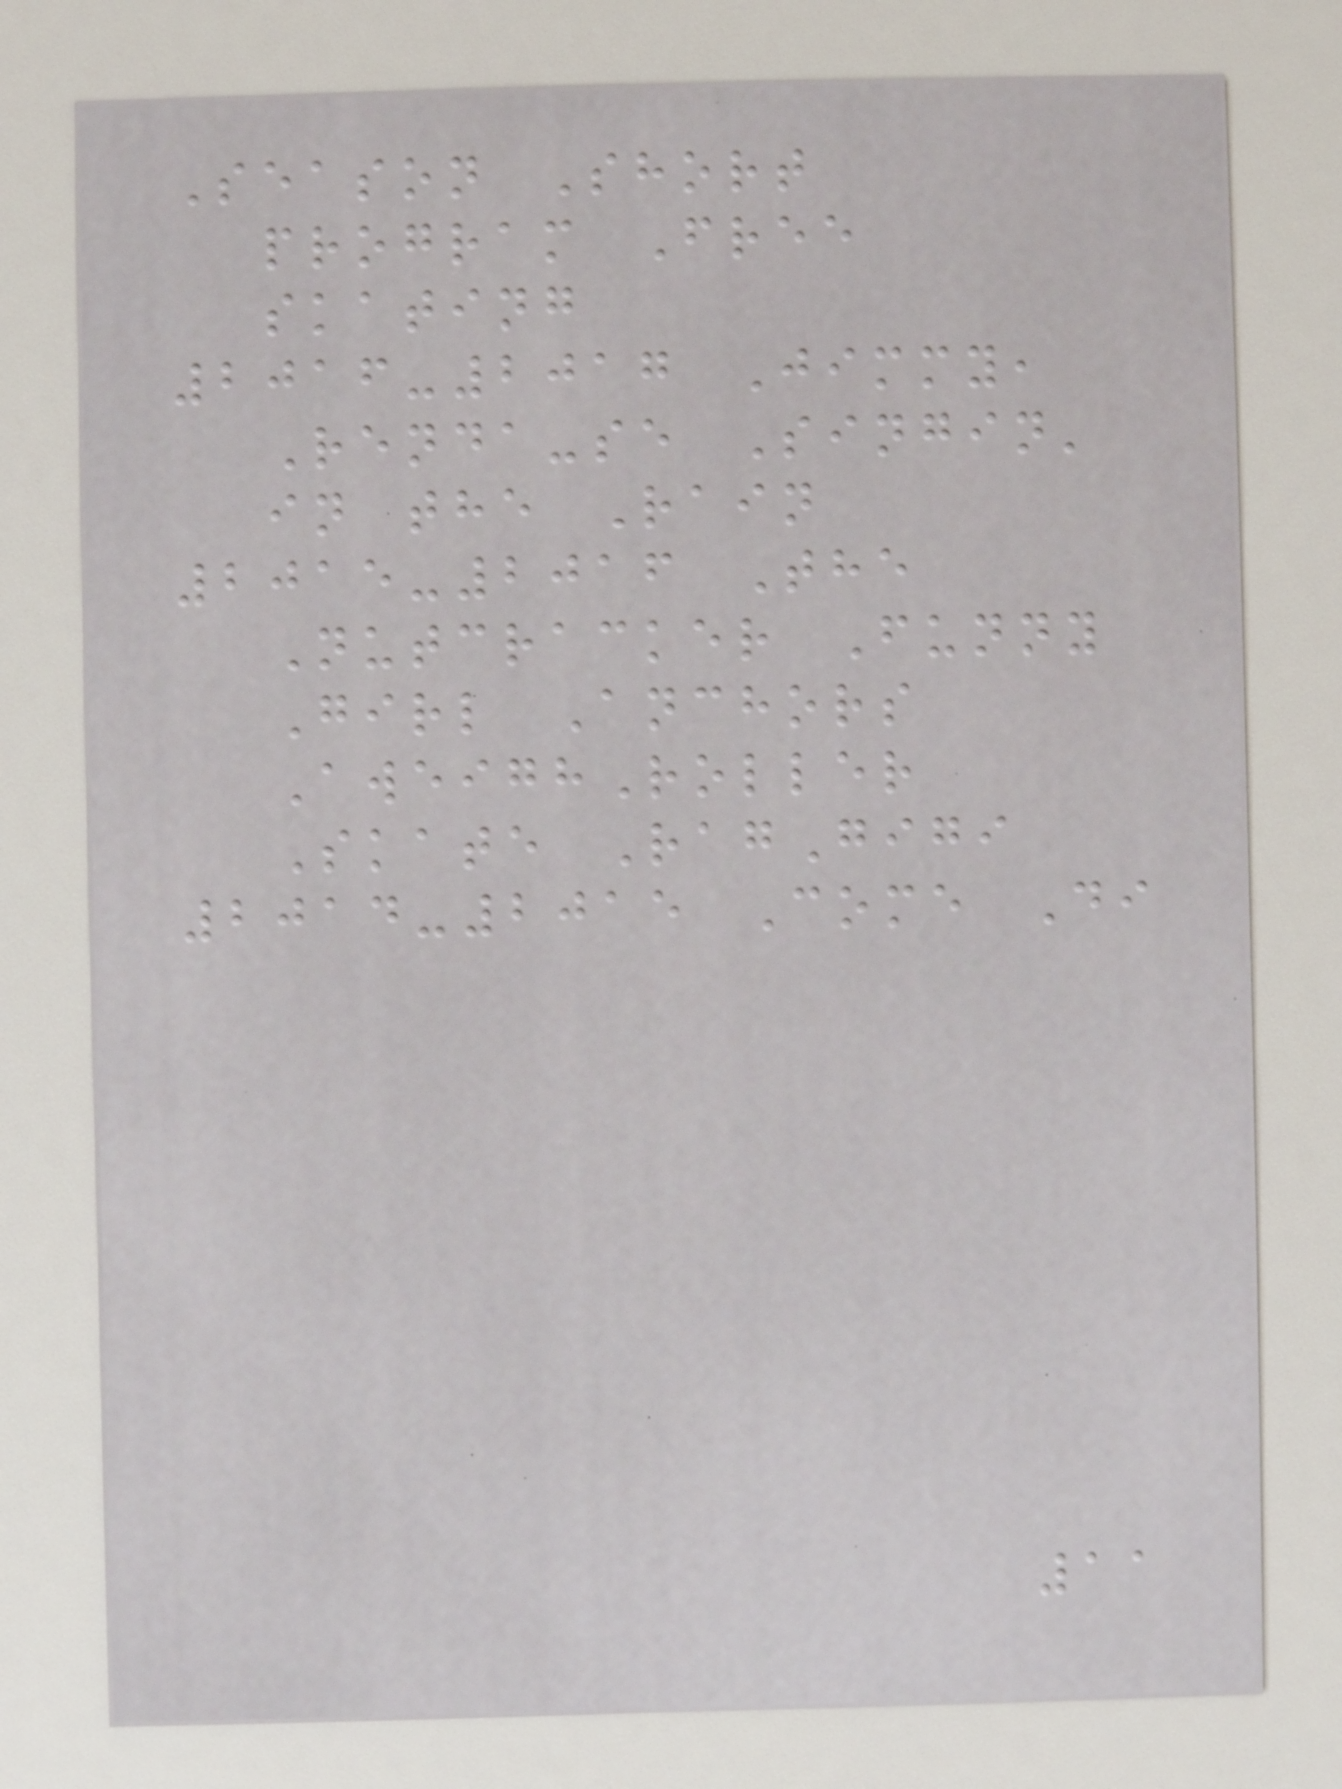Season Short
program Free
skating
2016-2017 Jimmy,
Renda-se Singin'
in the Rain
2015-2016 The
Nutcracker Funny
Girl Anchors
AweighRoller
Skate RagGigi
2014-2015 Come Di
11
